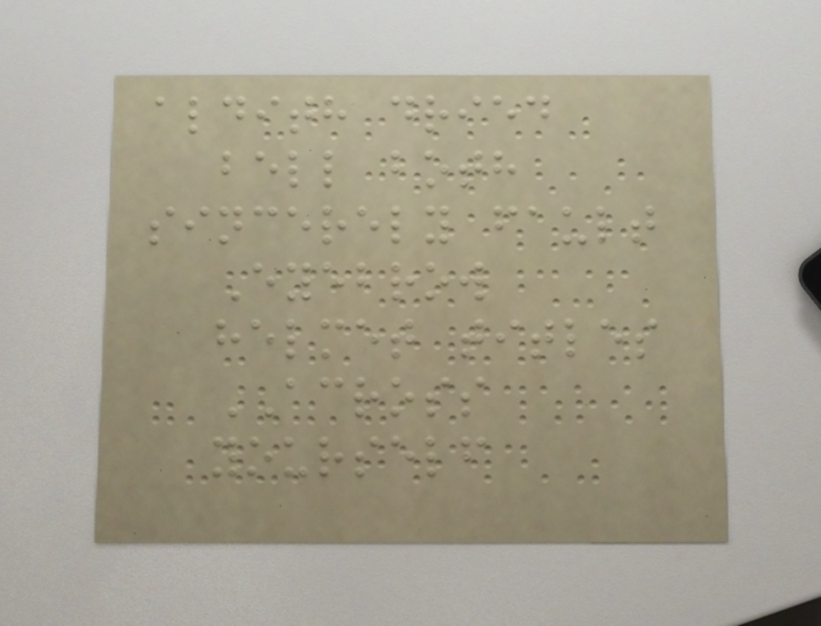aldith dried
bell both
sincerely fault
Eyebrow
helmet titles
ACROSS
yourself
